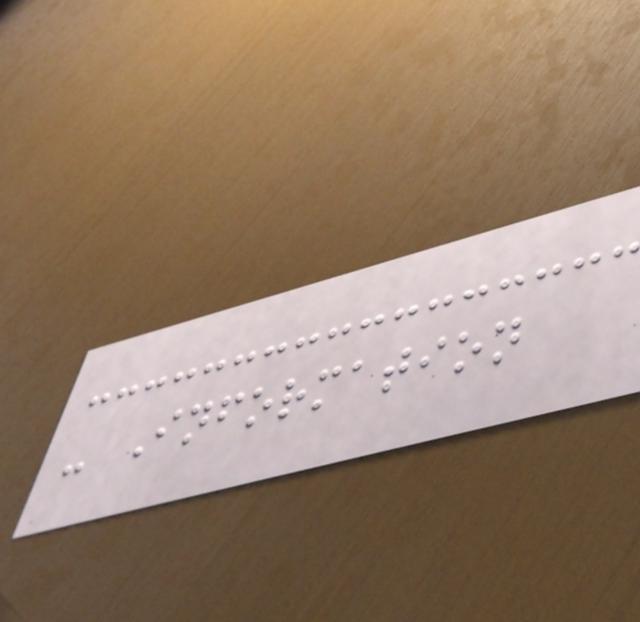- Information
